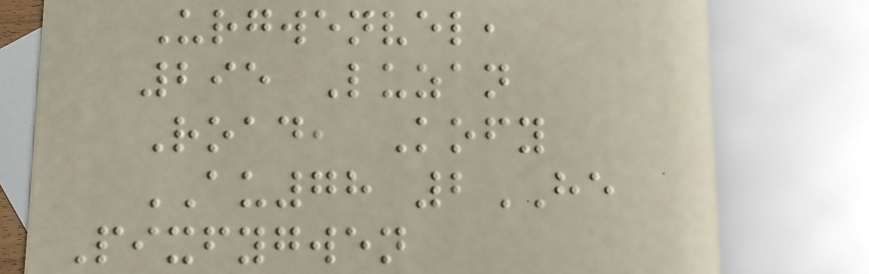Urgwenvel,
295 Luzan
Road, Kofy
AU78 2HE
Pixfygwen
